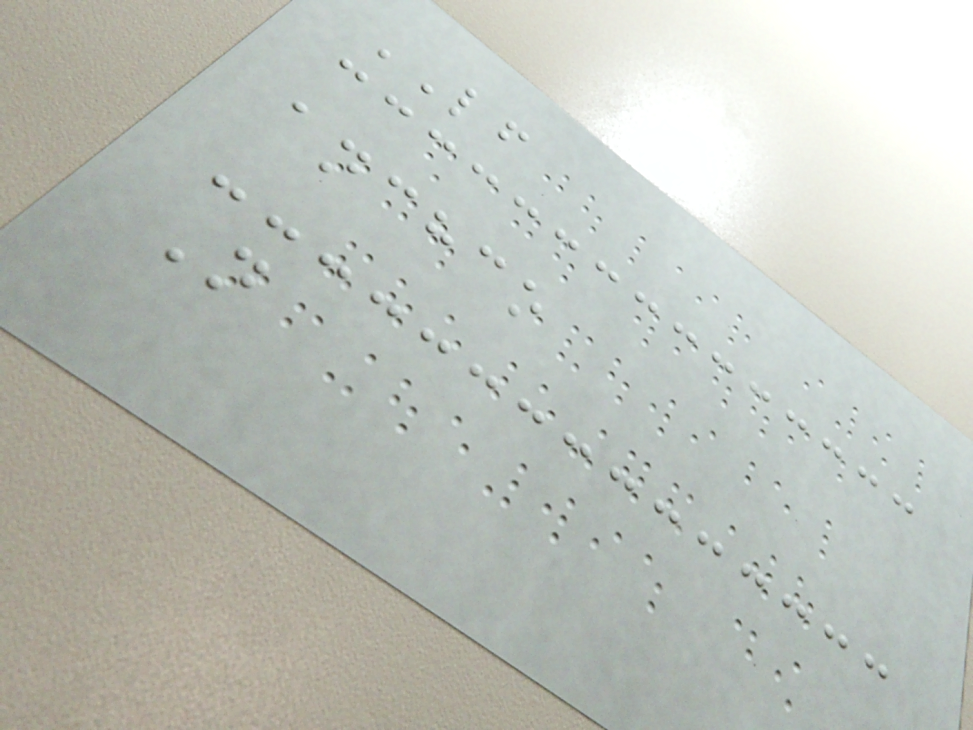LF
anchco
N
